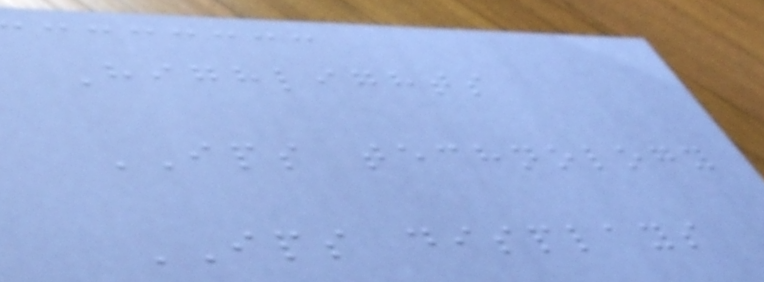Highlights
IPS technology
IPS displays
